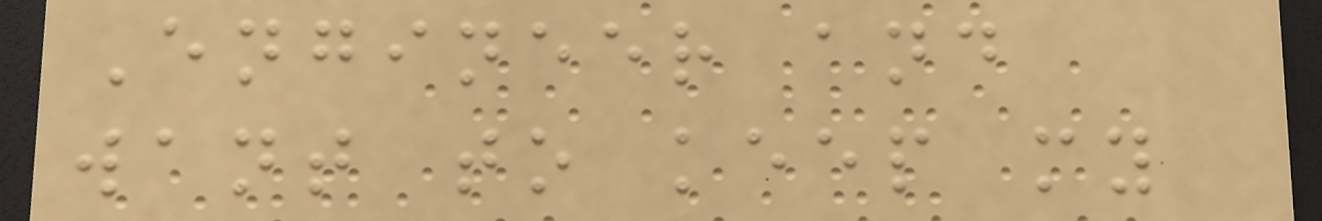Engineer and
want to keep my
